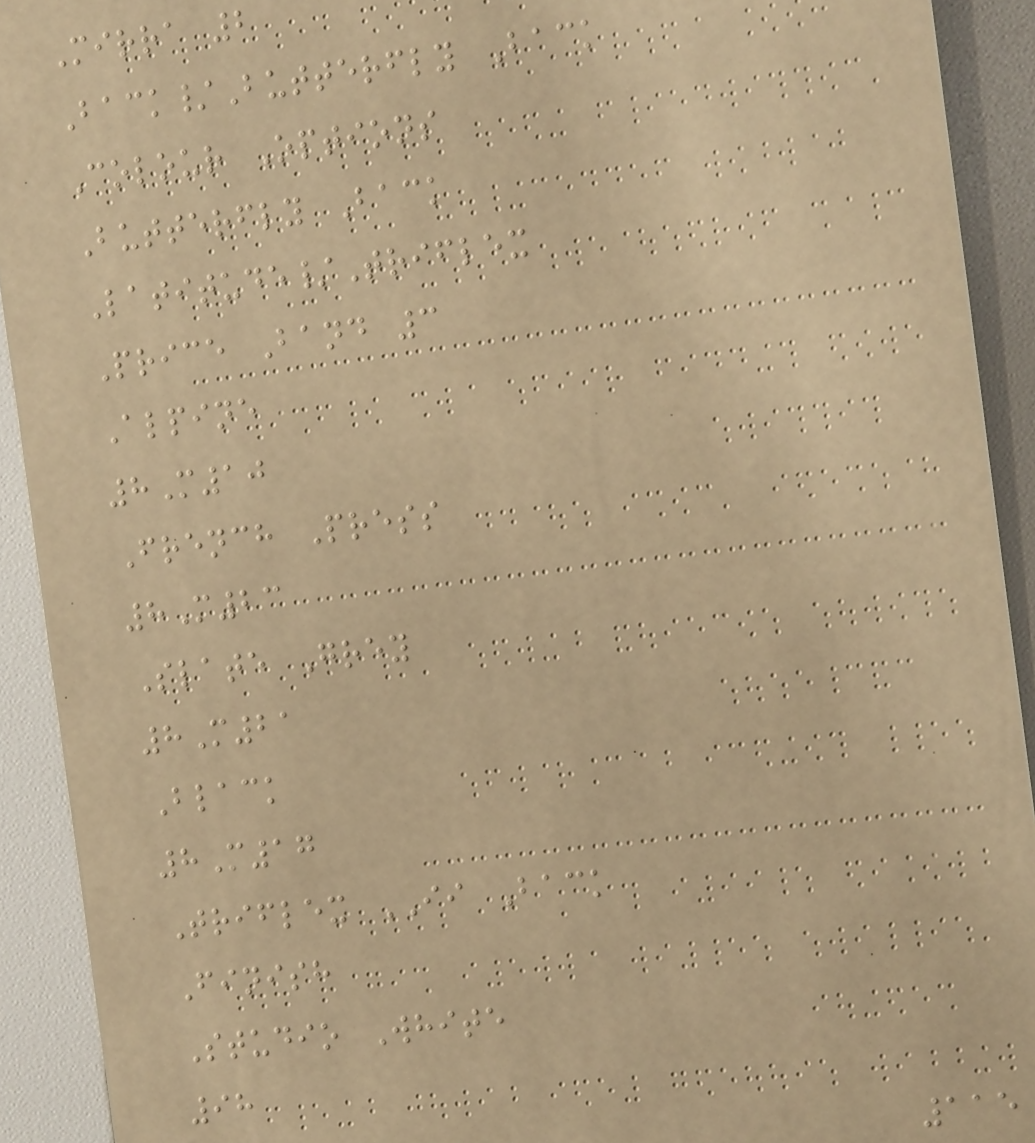Mirra 2
Back/Butterfly Back
Colour Options
Butterfly Back
Latitude/Triflex
Price Band 3
Alpine
8M10
French Press
8M23
Slate Grey
8M21
Black
8M17
Triflex II Back
Finish
Studio White
98
115
